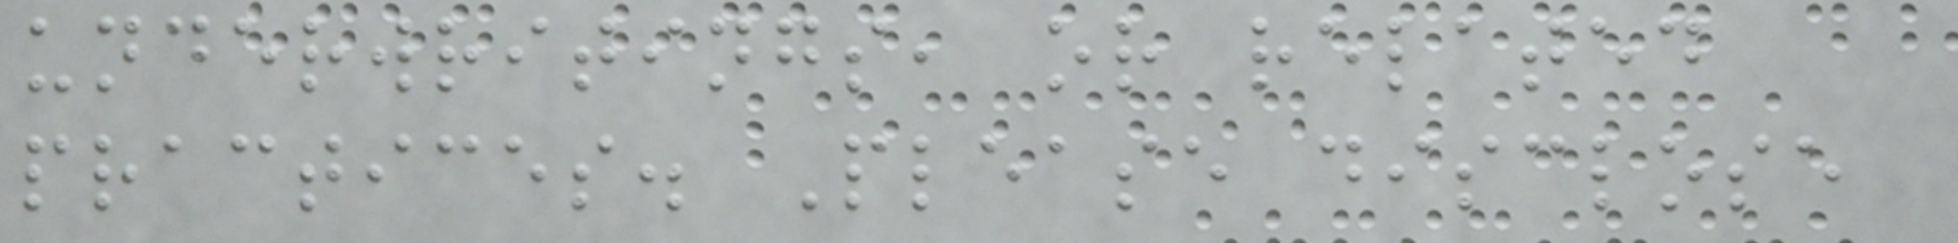underwritings, or related
practices. Please disclose
